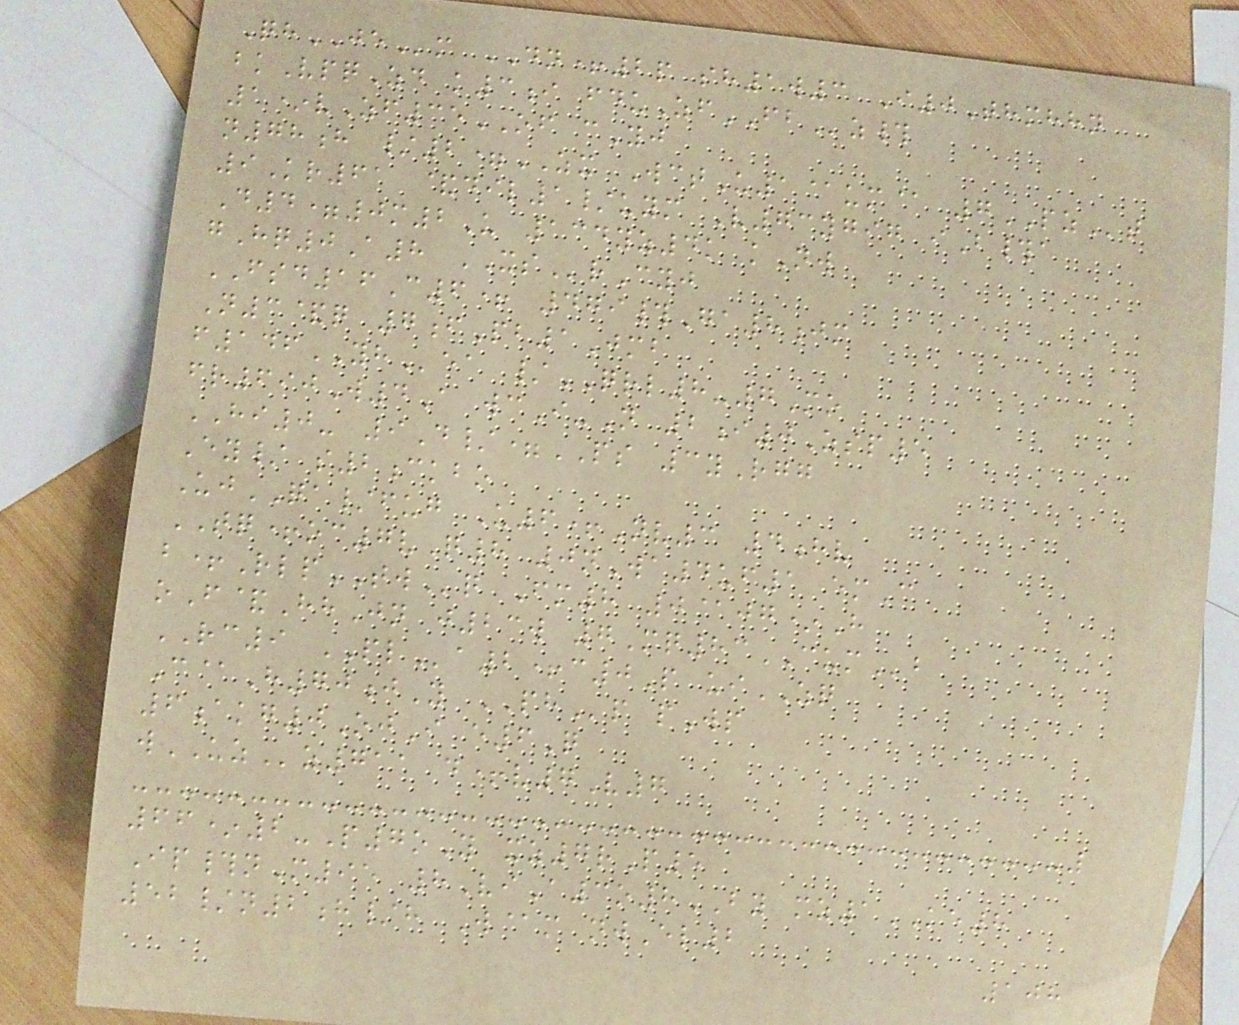QhJEm DN+2p sh1w3 I0Thmhhn
bkVpqZd k3i fduZfFBz#
1*vZf35OF cYj
n78h /2=ZX WctU1@um@ 7PZt
9Kr61 &dil1/uym V73ygig iB#a
D4=0m2U 134yz4k kNw
gHq0A8 XSrCyj
FSD16C6+ 479#Ga8jm
N3&q 7fPb1Jmb
f146YHea /QRL8-7Mo
fr690W4A wcI-N 2i0Zsp5
HI0- 9D/=PS 3yRgg
Ey/ s2ckbo
UjQA/fug U6+Nv3 4hv
TQ+oc7vQ8 0nWa4uf1 emC
b+RlpTWq Fm8 0@jg*H
oF&HhJn j23w 7Mq83CUMb
RC9 PLa2+c0P uiZQ
C@H70jY PHp pWp
6akg0OjI e6Q
wUZz711 d+v7V7
66*2-P7oY xz7rP5
Ip#nM95 8ViA3o8BY mz1KE8
52/n2h/h W@m nwEl2
108
